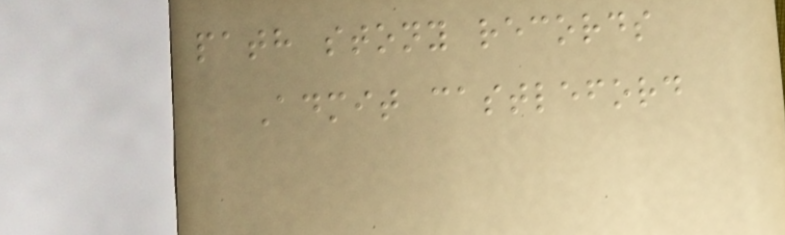path stony records
Admit castleford
